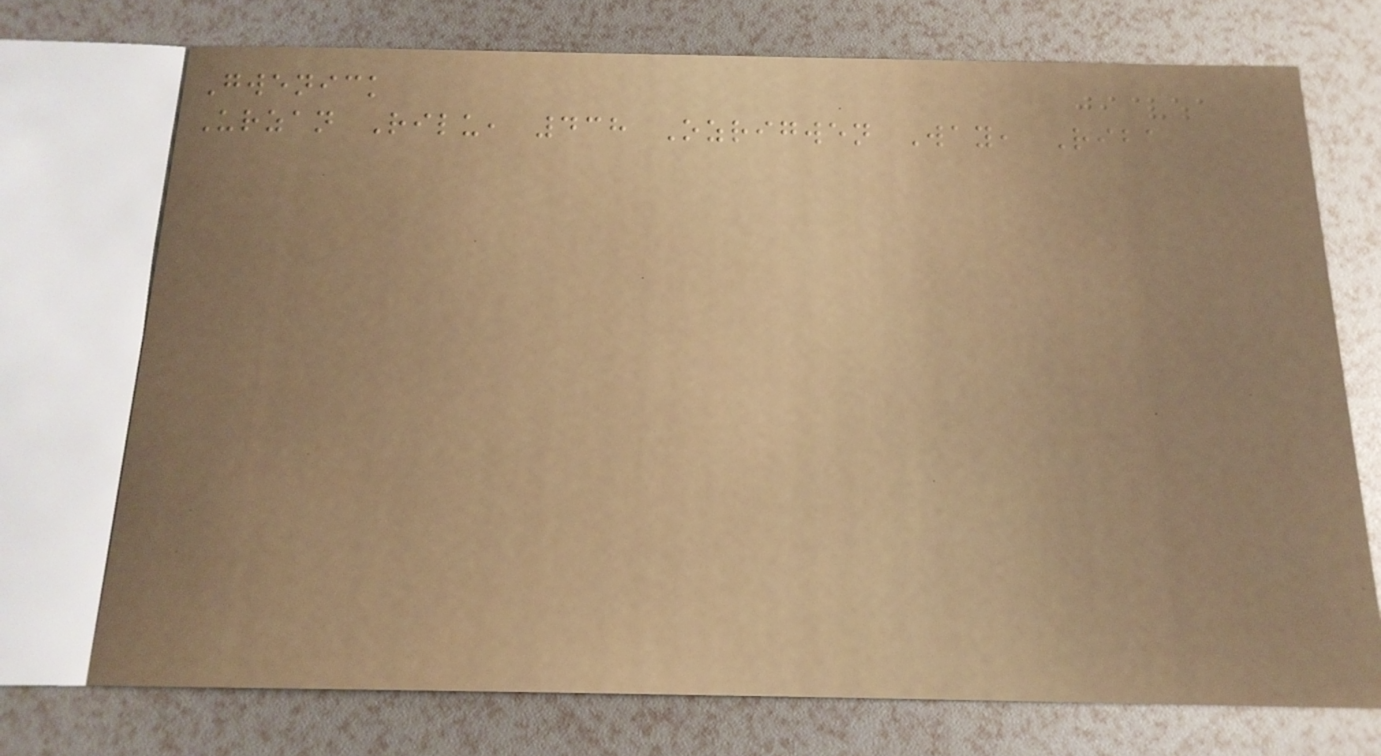Gwenick
Urzan Rilu, 438 Ozrigwen Way, Riba
